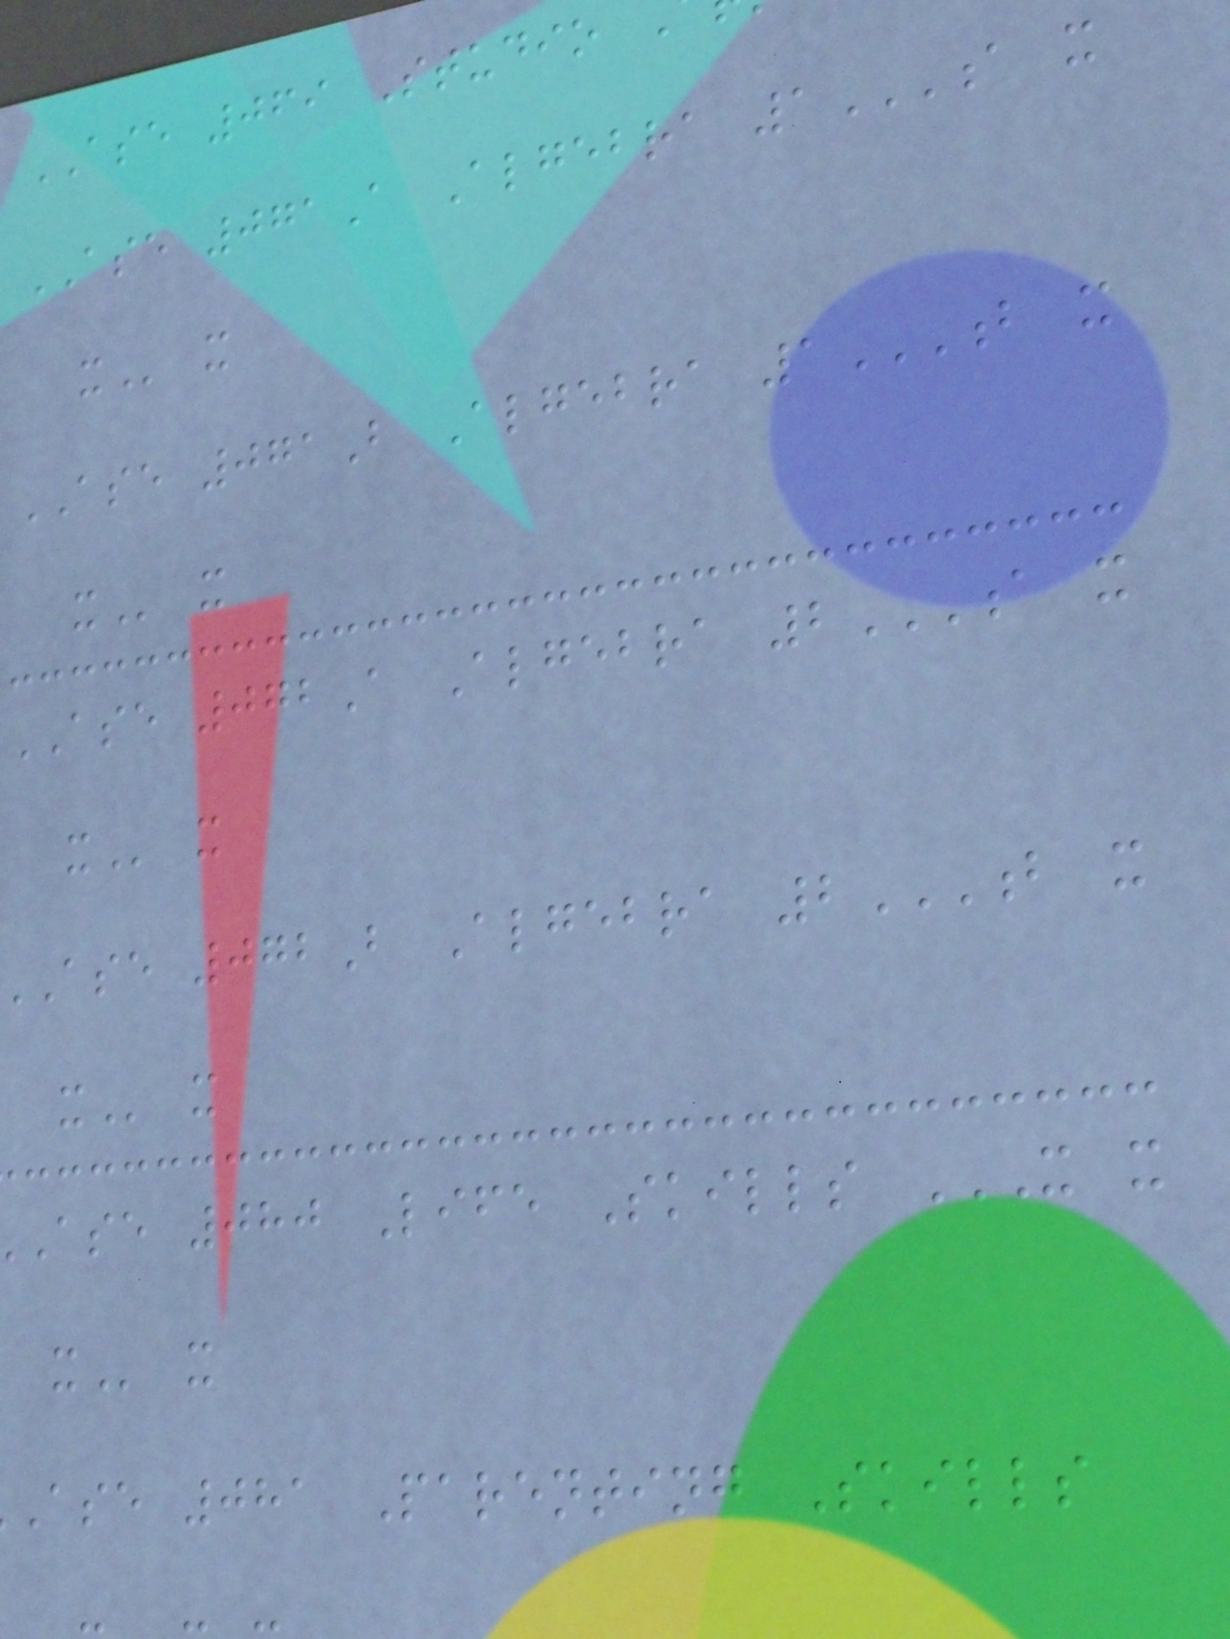ASE 069 Studio
ASE 071A Algebra 1A X
ASE 071B Algebra 1B X
ASE 072A Algebra 2A X
ase 081 Parenting Skills
